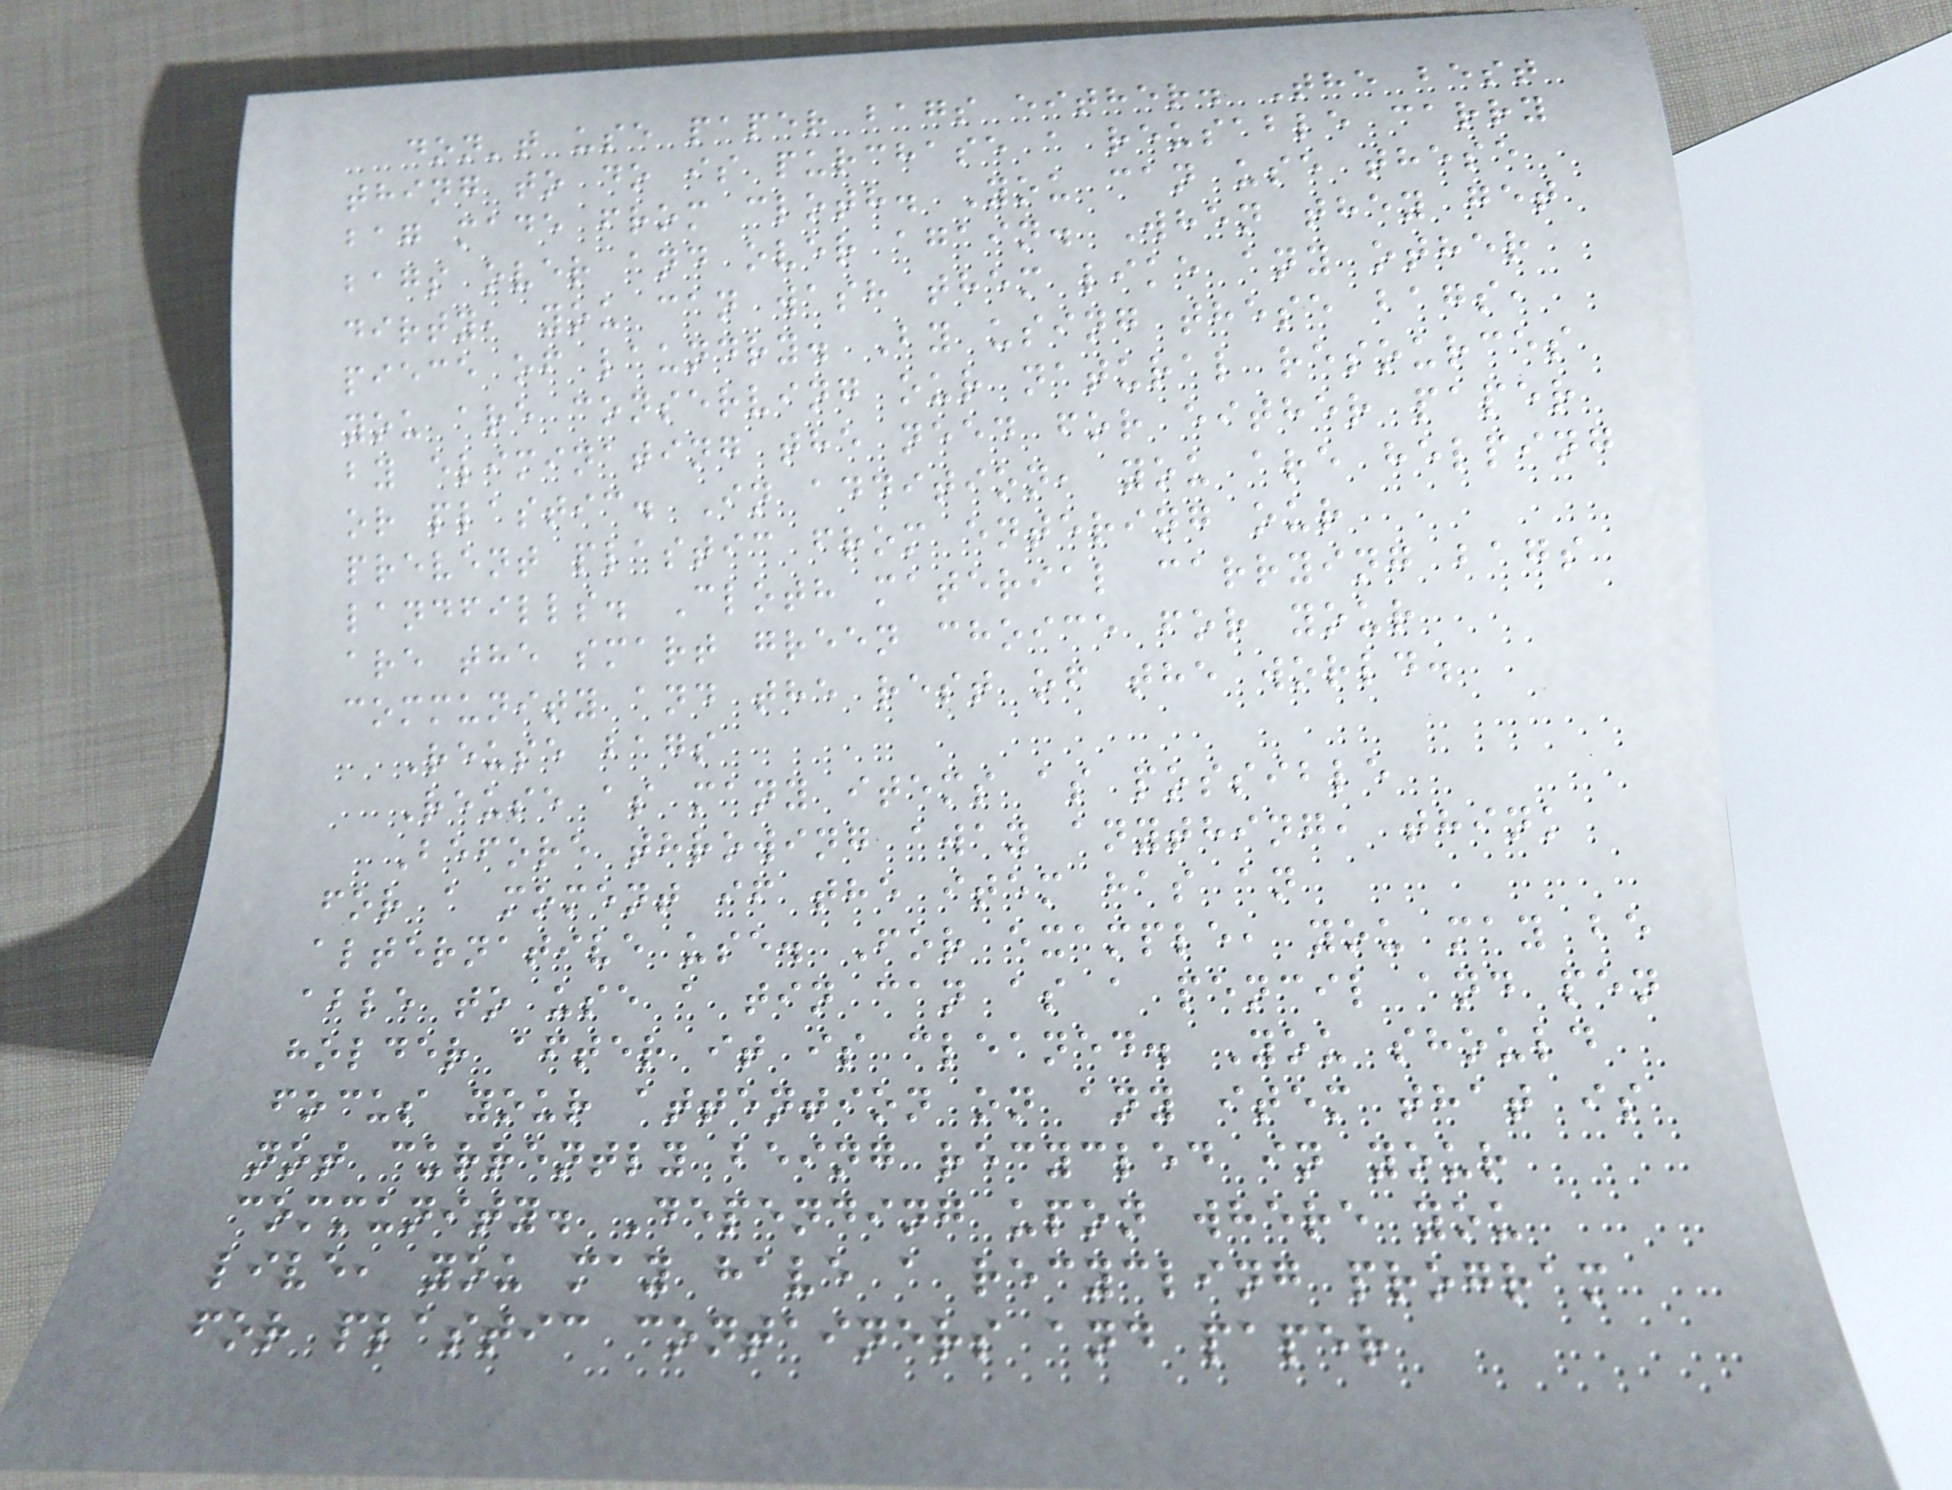don't use paper bags either. The best
thing to do is purchase a reusable carry
bag made from cloth. You can use these
bags over and over again. When they get
dirty, you can wash them like any other
piece of laundry. By using these bags,
you are conserving our natural resources
by eliminating the need for either paper
or plastic. In addition, you are helping
prevent plastic from entering our
landfills. Cloth material carrying bags
are the smart green choice for your
community and the rest of the world.
Reuse bags
Reuse as many items as possible
Before throwing away anything, think
for a moment if the item has an
alternative use. For example, you may be
able to use a tin can as a pencil and pen
holder after it is cleaned. You should
focus your attention on any item that is
not currently being recycled in your
community. Depending upon where you
live, you may have a recycling program
for plastic containers and paper
